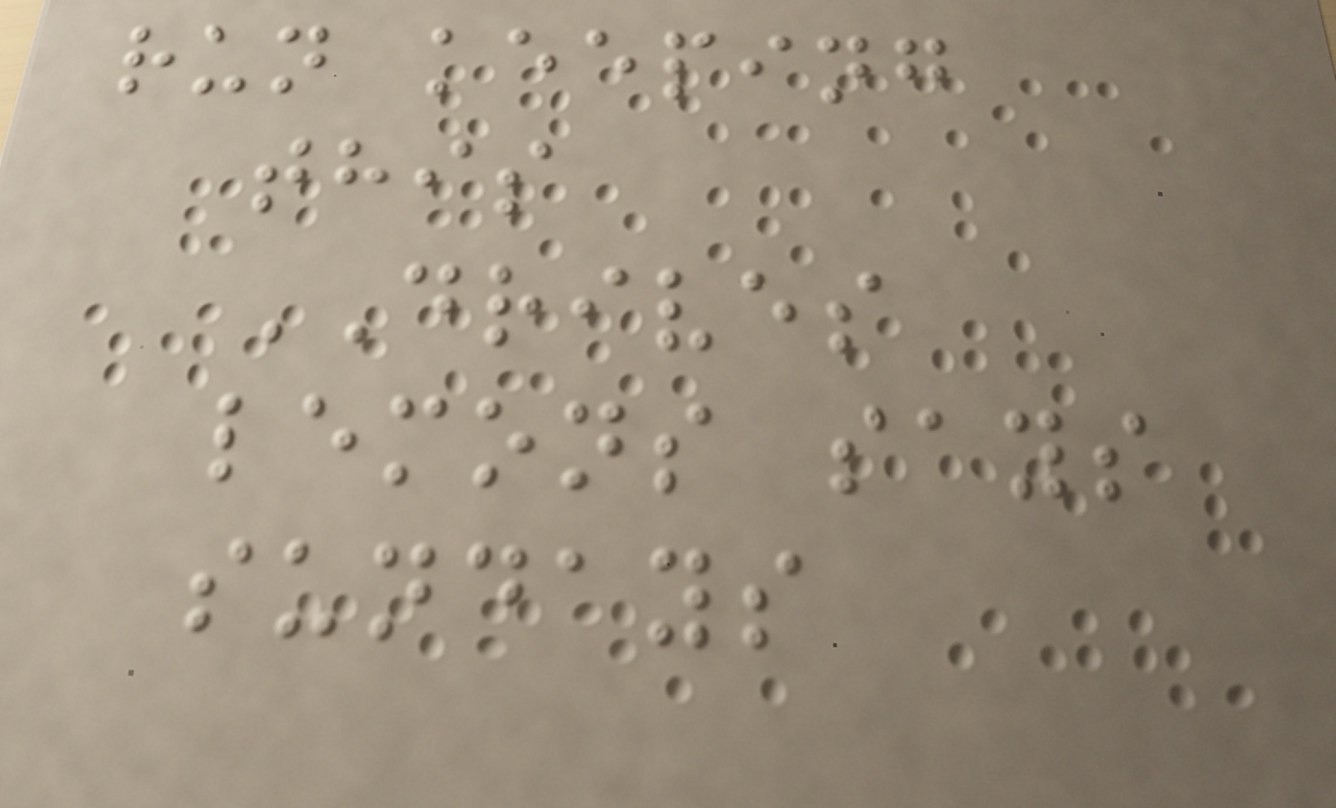run keeping
this
DRIVES
lemons says
sundays
